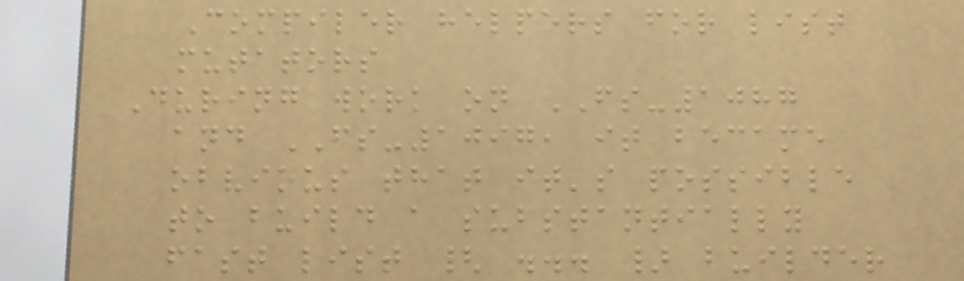Compiler helpers for list
mutators
During work on FS-1087
and FS-1097, it became
obvious that it's possible
to build a substantially
fast list { ... } builder
